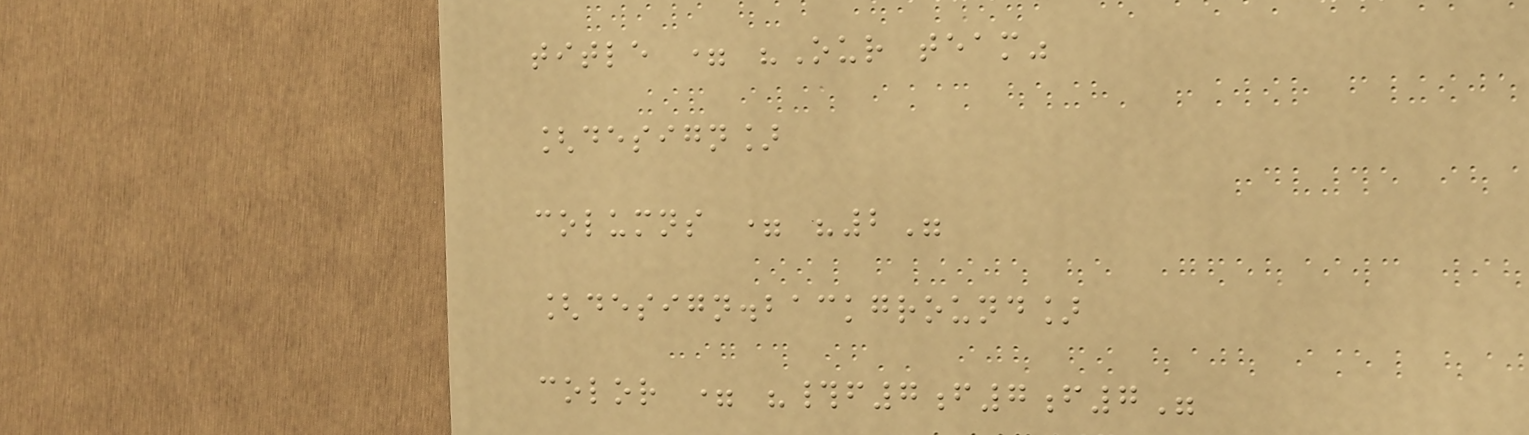title = "Our team"
[design]
columns = "2"
[design.background]
color = "#f7f7f7"
